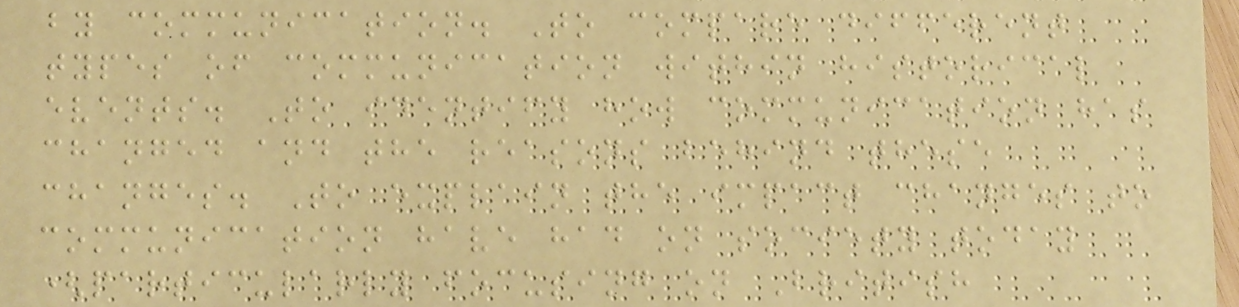by communication. To compare different
types of communication within historical
events. To identify how communication has
changed and the reasons behind these
changes. To explain the impact changes to
communication have had on society today
(particularly focusing on British
